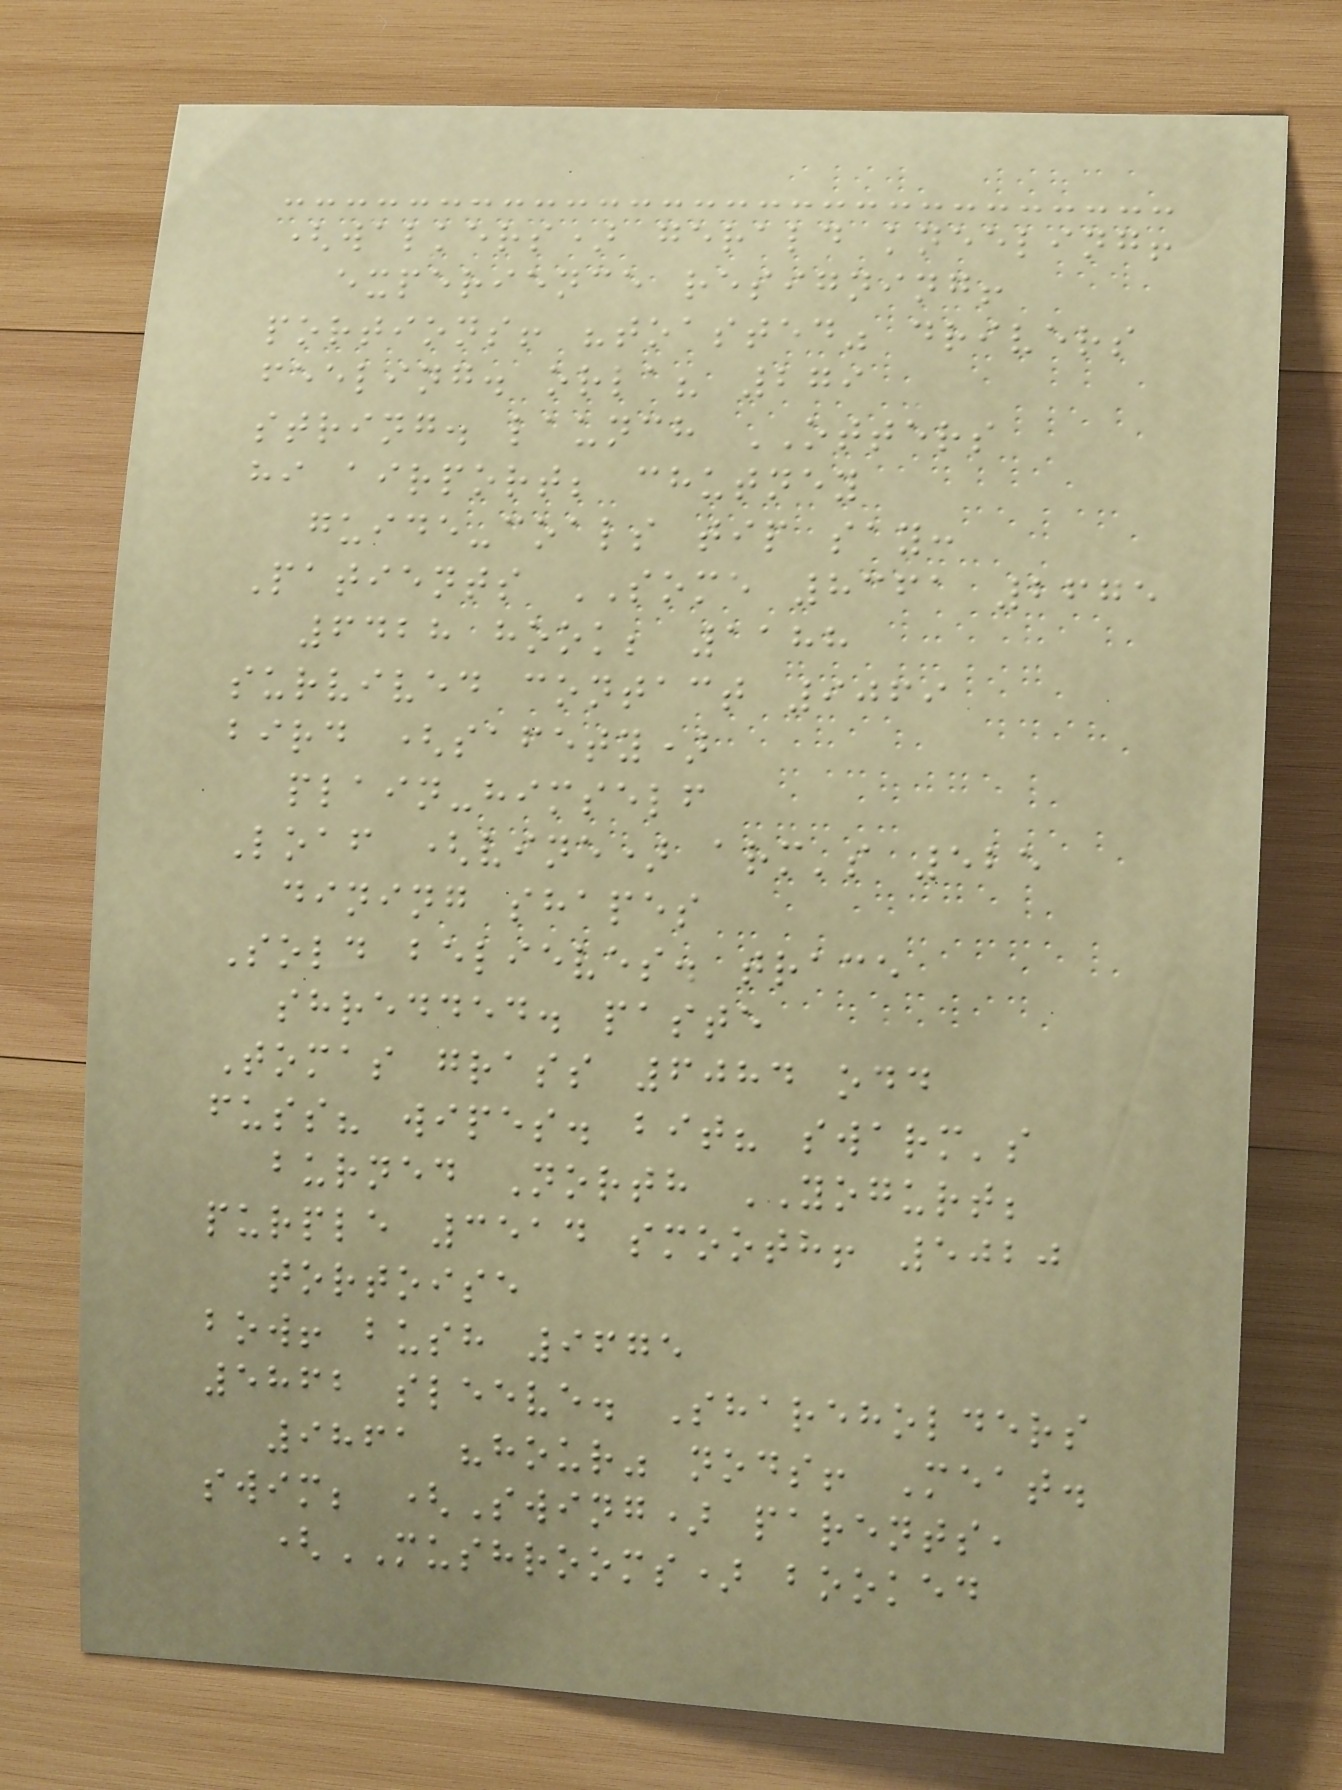(walkers) gerald kneeling!
experience resigning!
portions! "toasted" drivers
feeling. orla? 279
string. launch OTTERS
hi airport; chutney
guide-coals tip say:
Patients SOME 8361 2675
6428 hook; 1188
survived contact 9069
bird (safety)
plain-himself
Loaf (vine) arm's 525
dining shapes
Sold believes. trace
shredded. paste
Tomas grass 6084 odd
fuss? wipes. bit? swarm's
burned North YOGURT;
purple 3514 smooth! 5020
tortoise
bow! bush 9675
5862 sleeve. Shareholders
9861 "hour" nods! Meat.
swim; (Swing) parents,
(MUSHROOMS) booked
